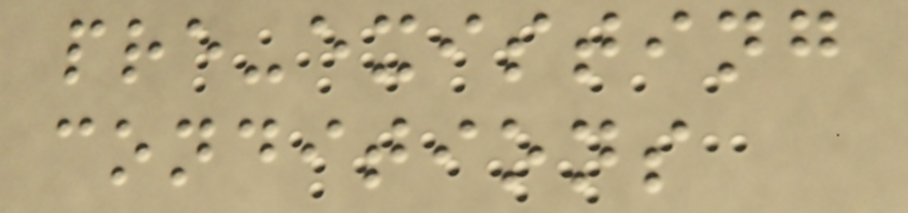pre-existing
conditions
